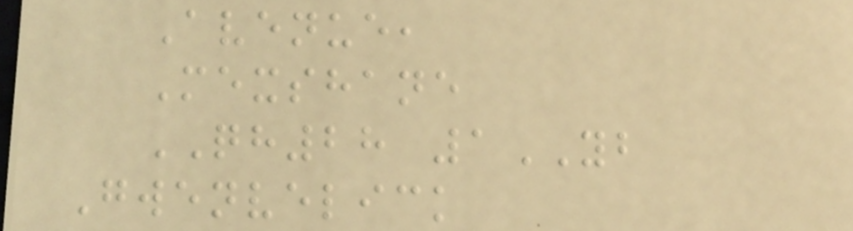Avenue,
Mexshane
QH28 1YB
Gwenvelick
